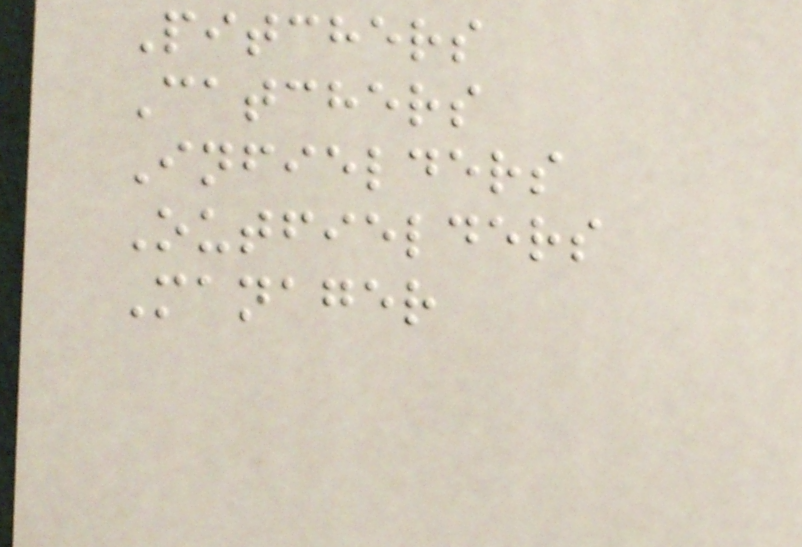Pitchers
Catchers
Infielders
Outfielders
Manager
